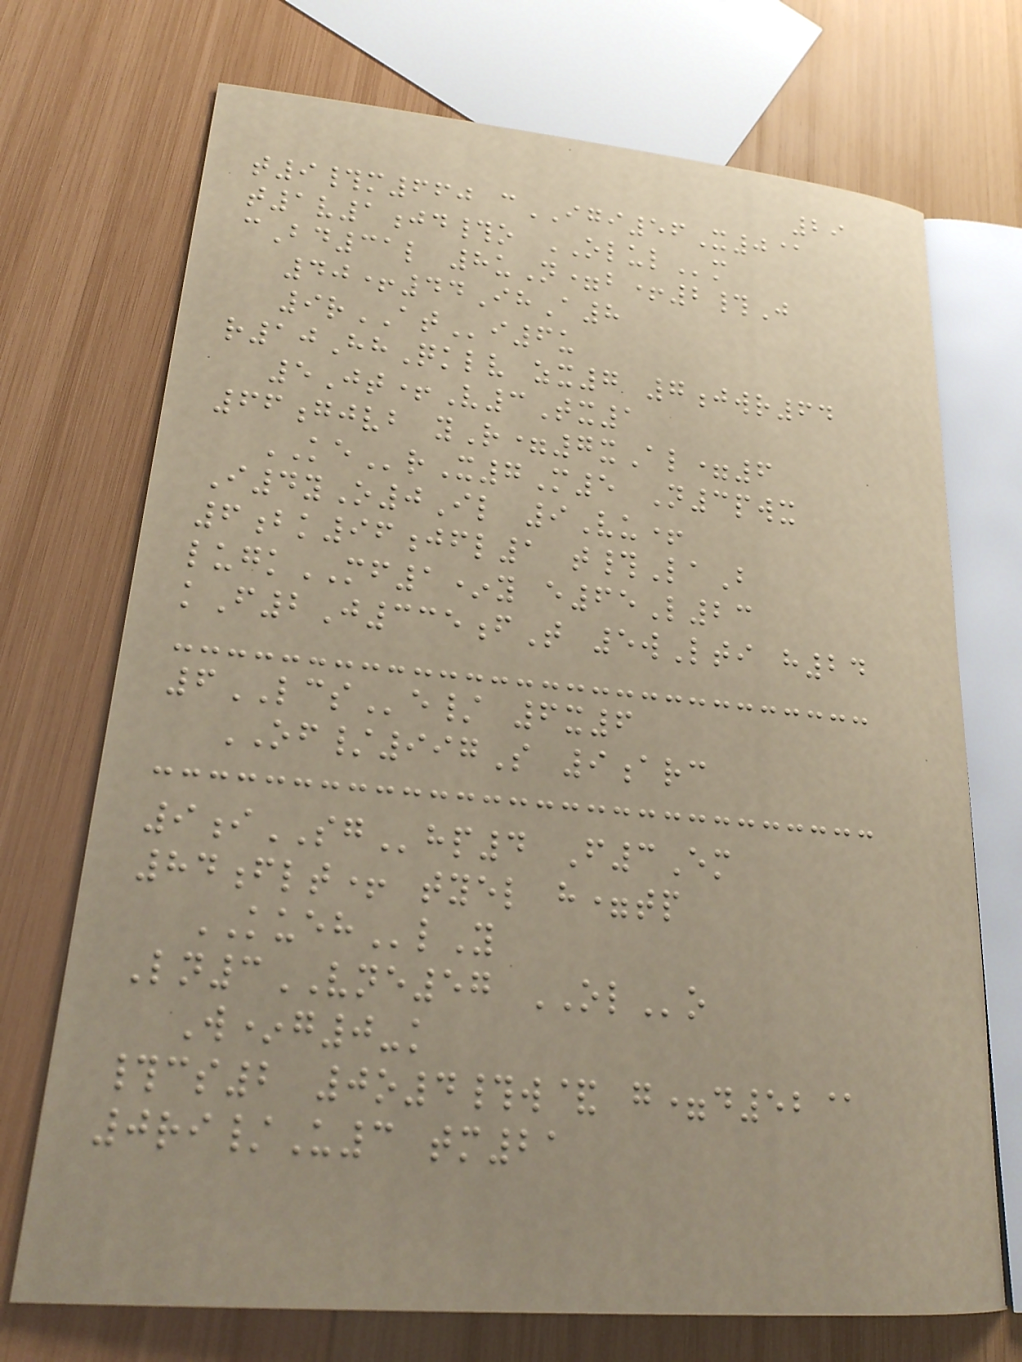29
t9#m660 cIGI56X0@
t1v1jd#o OLULm
cBd31l 8uN=b+2#J
40+44IhA8
9rATi6u
r10HhQklv zx7 7jwr64
5Jt+V3Tx1
66gjvb yR=7xAl=6
KErX7M5 N3pwx
I4yO0Il 9Vu+
6bk96jfl1 t#LaB
lugkMF1*y e65L23
kF2J335fT 5wLti h24
6LCSe/ 6x6
OF/997S 9arc
9iSGhp4 F3Em
84flt+ tyel h=tp
KUEHlY
Ln3VNE57 OLo
W*g0-k
#cs2 0o4#w& g=d52@
0ri/U3 tm21
